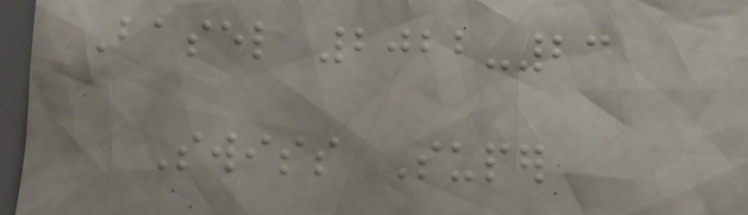Basel 2022-23
Swiss Super
